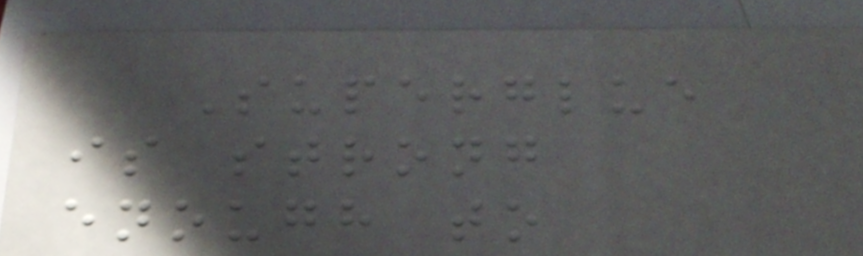Superglue
is strong
enough to
